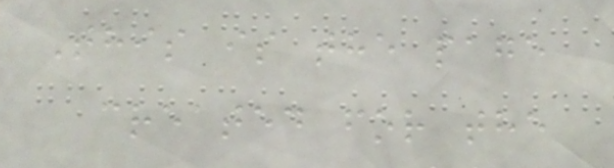This is the page
created for the
